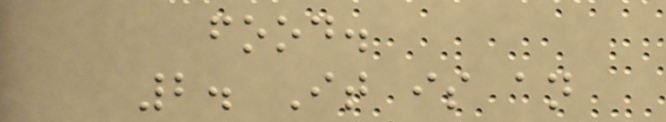food.
2. It is an
